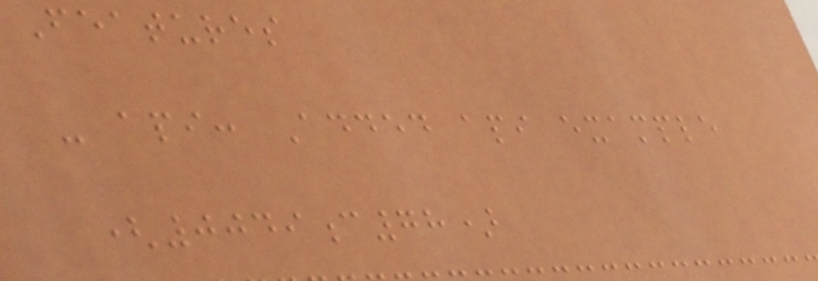Features
- api: Added api example
(0049c78)
